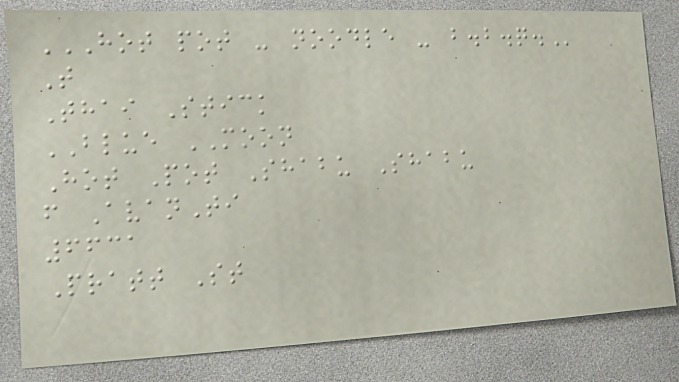HOT POT - NOODLE - B.B.Q.
T
Thai Stick
BLUE MOON
Hot Pot Shabu Shabu
f AvanTi
6631
Pratt St
